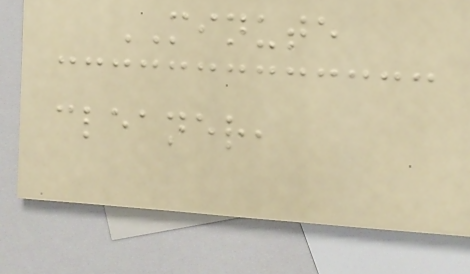MINUTE
cleaner,
